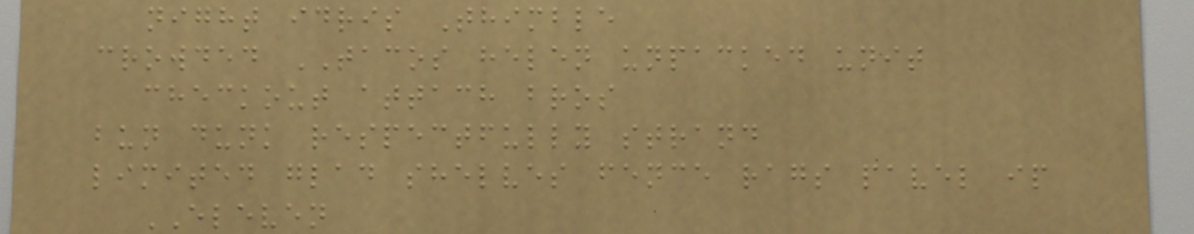night idris Thimble
crowded TACOS helen unpacked unit
checkout attach bros
bun dunk respectfully strand
limited glad shelves fence rags pavel ip
ELEVEN
